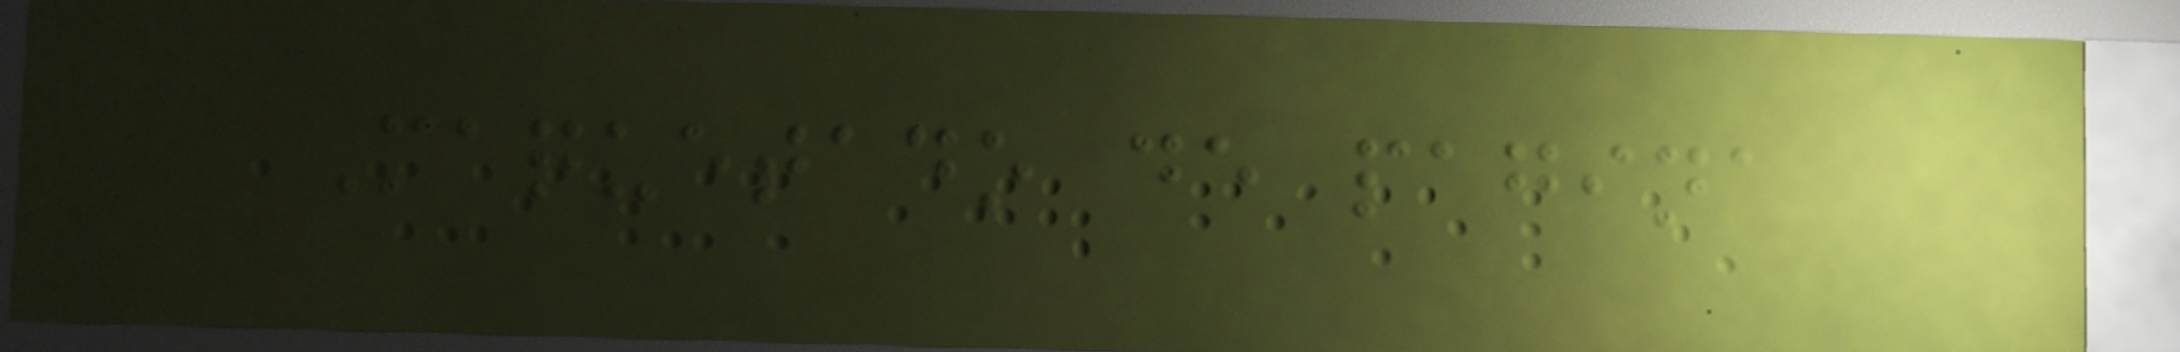Maquetado de pagina
